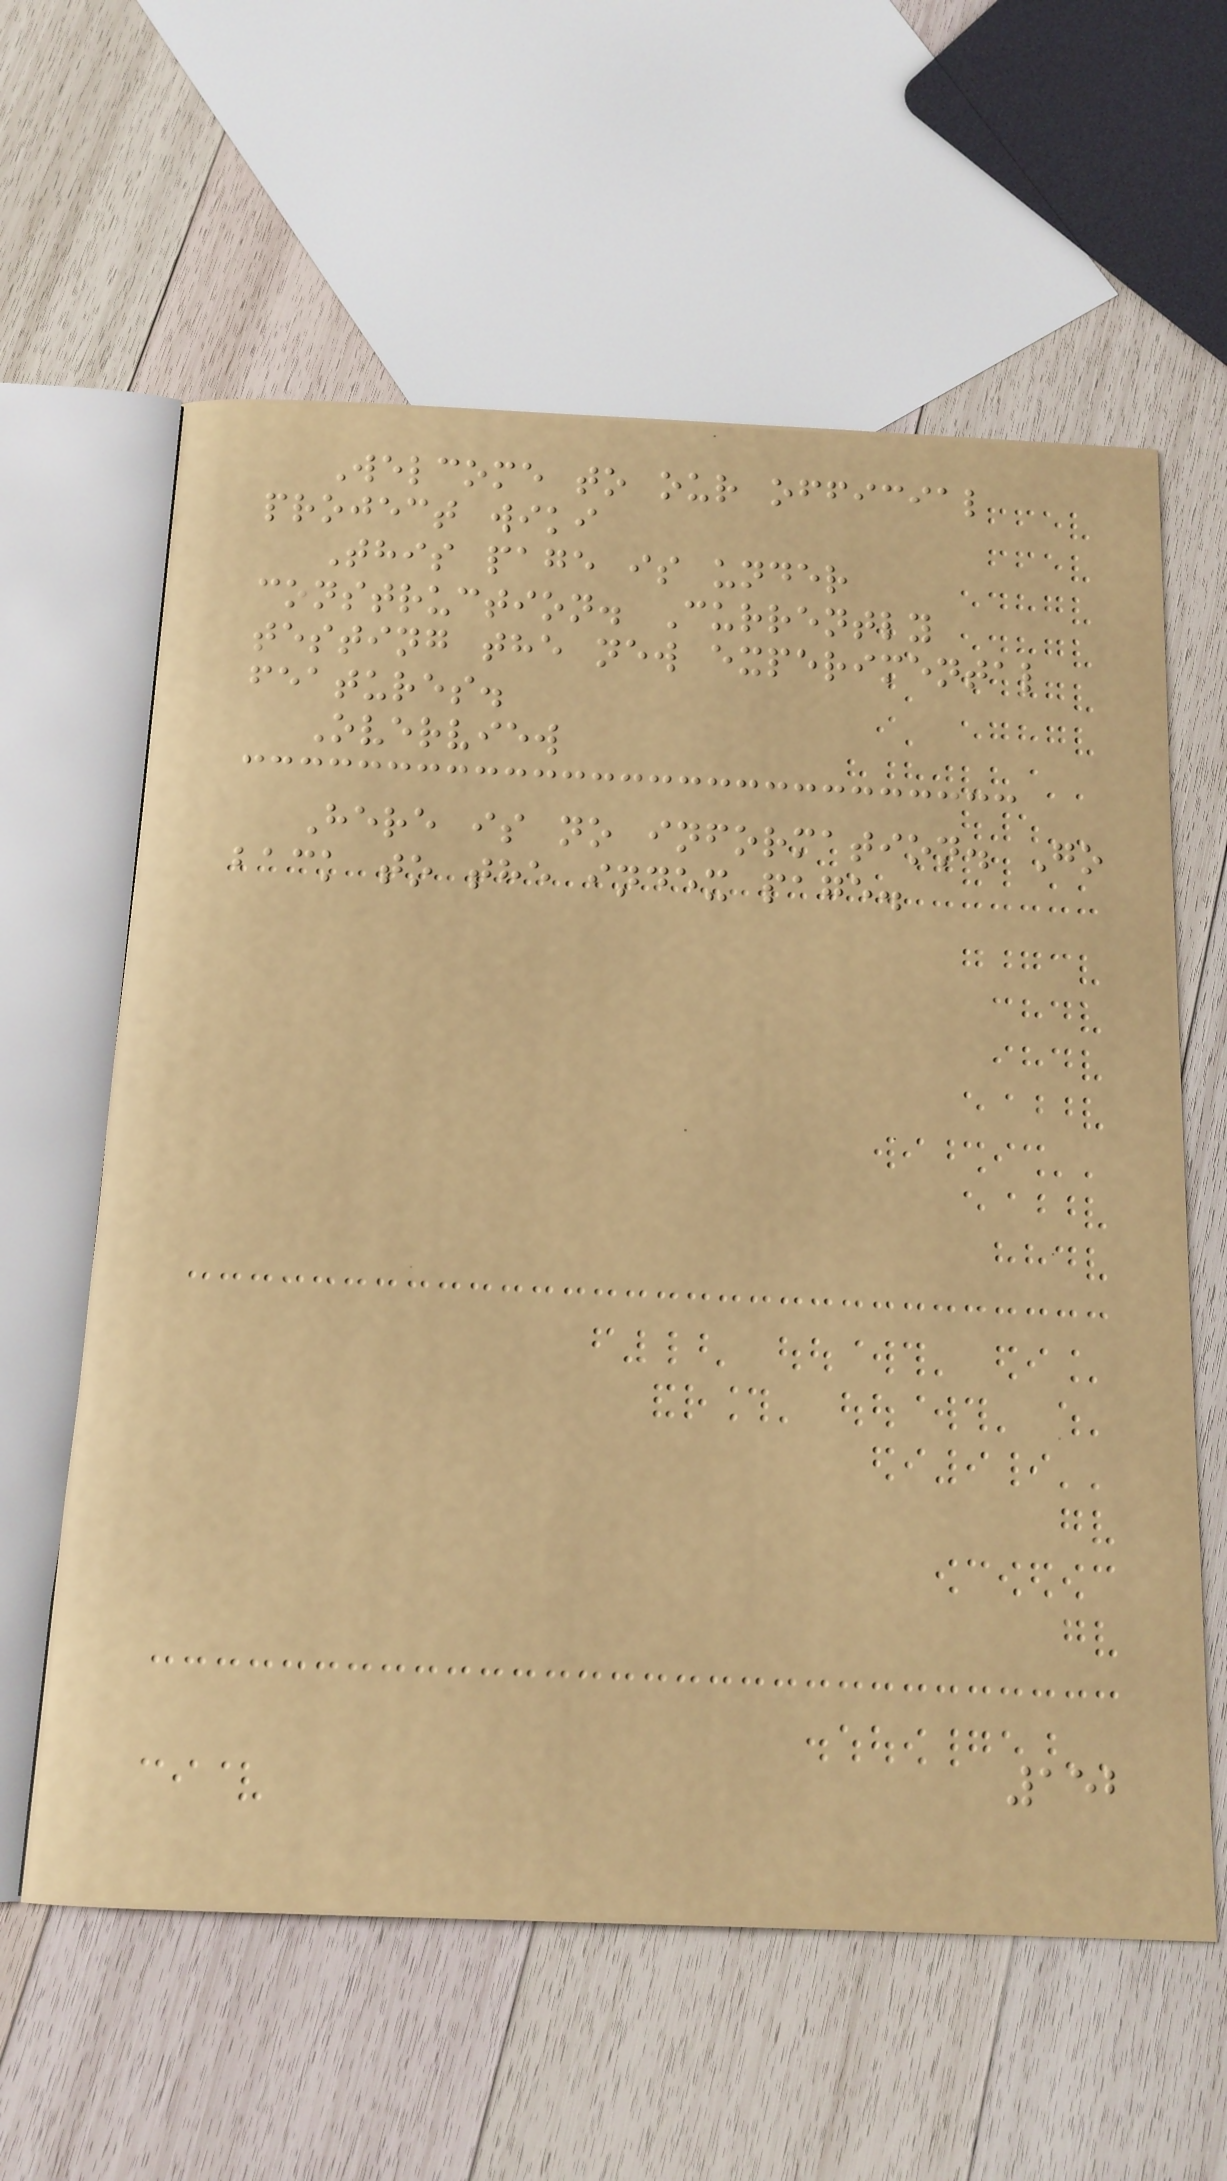Welcome to our official
project wiki
This page is under
construction. Currently
testing the new experimental
features.
Overview
Here is no information. Go
back to the index page.
152
